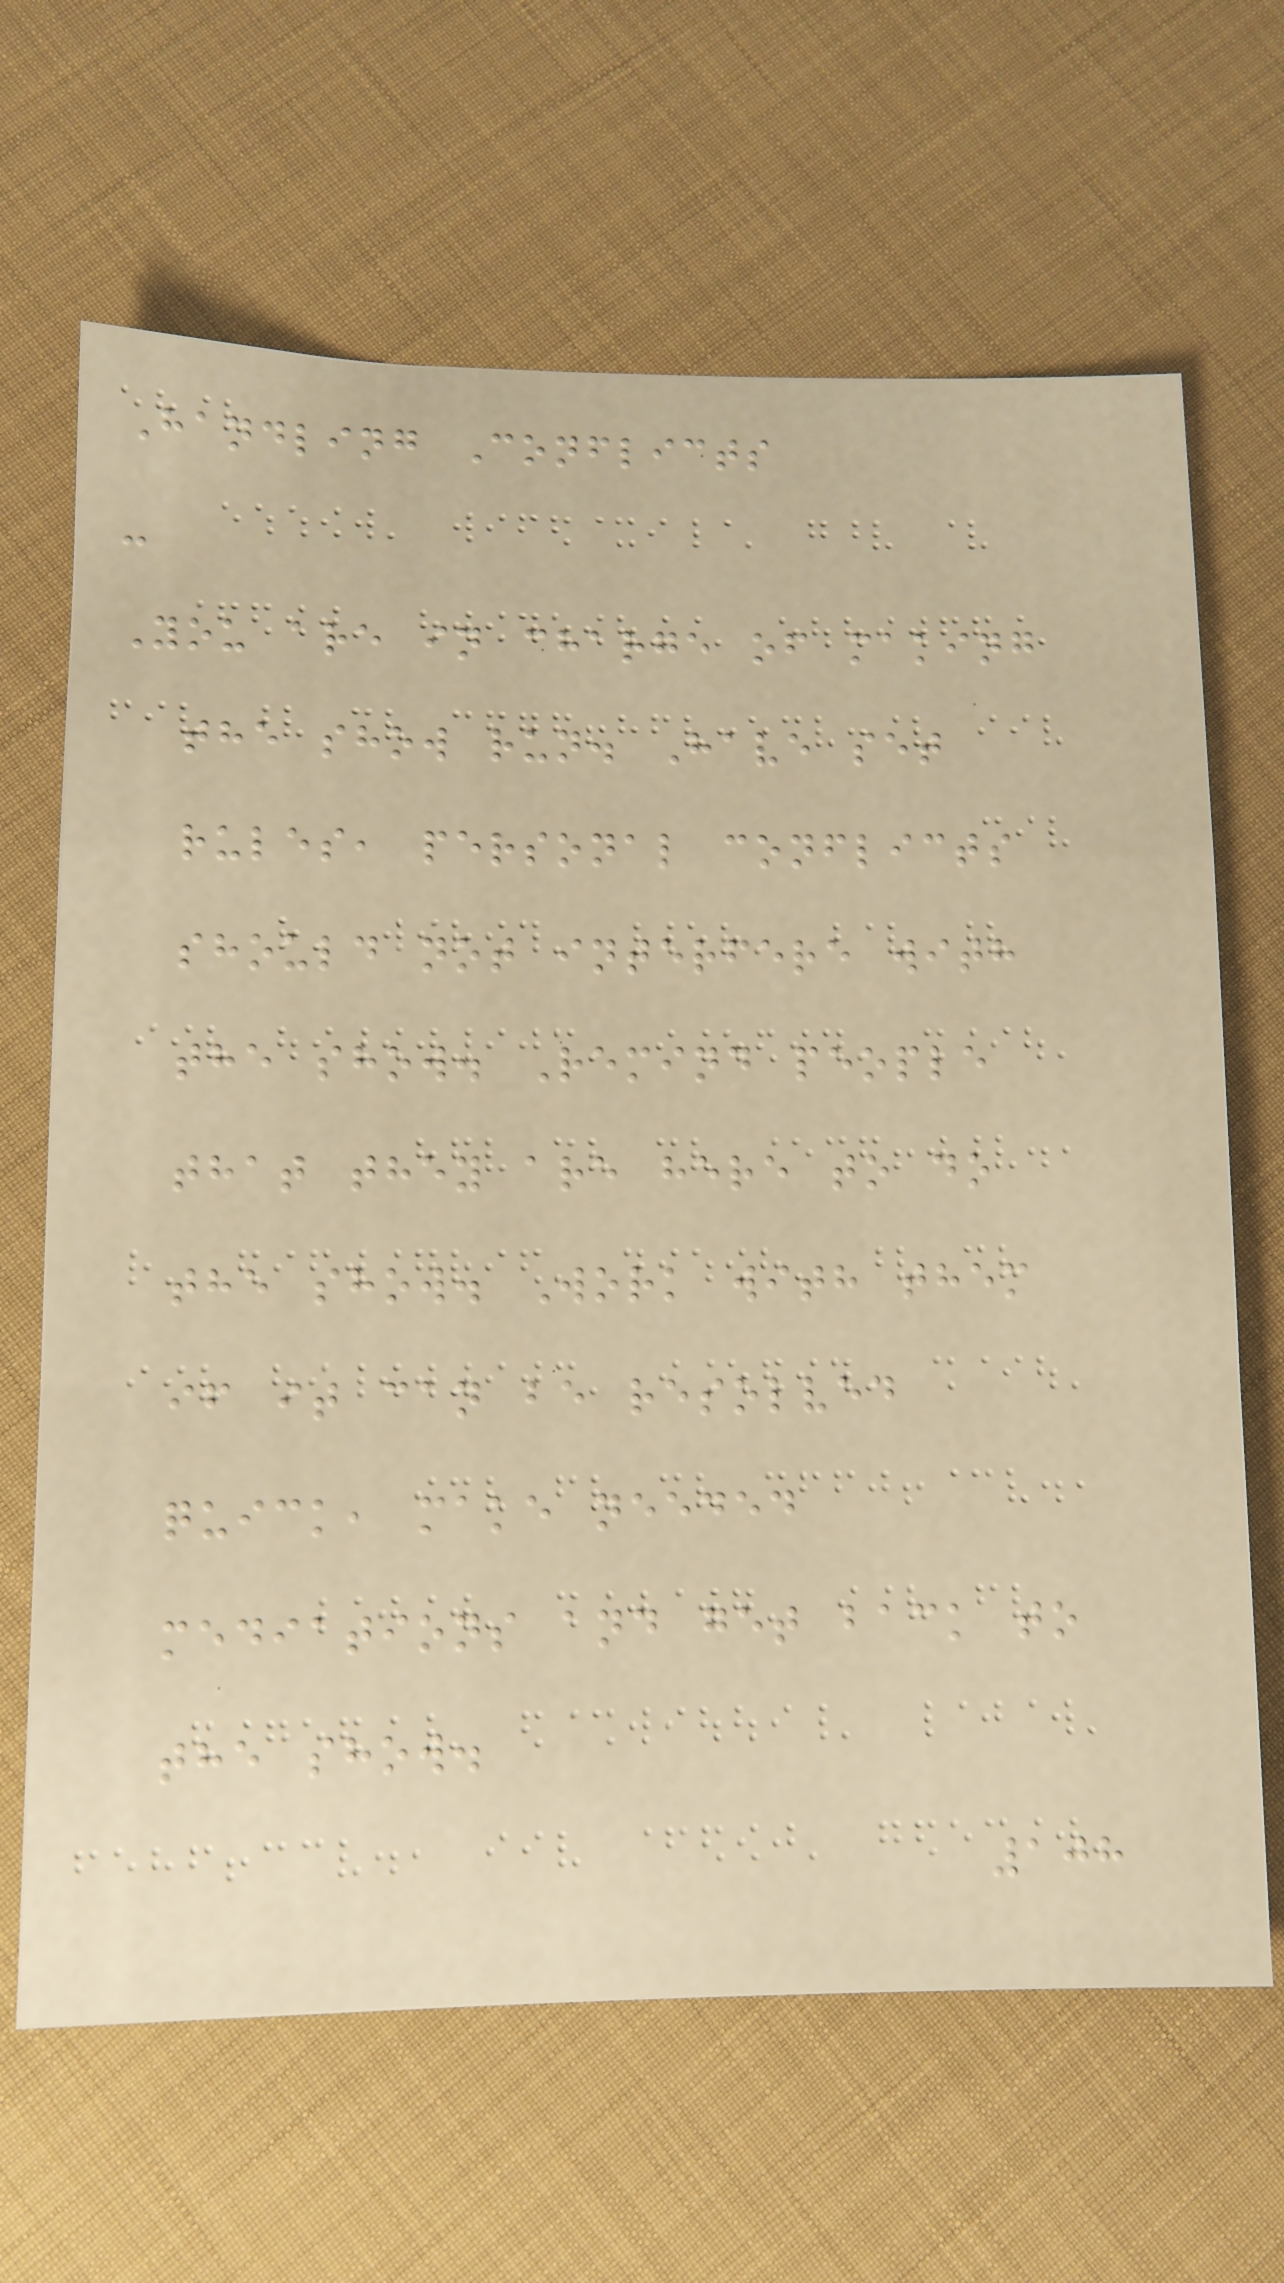Handling Conflicts
-
You are in charge of making
the show run. Have set
rules, personal conflicts
should not interfere with
the show. Remind people
that they are here to do
the show. Work with them
if it can be resolved
quick, make needed
mediations and get back to
the show.
108
